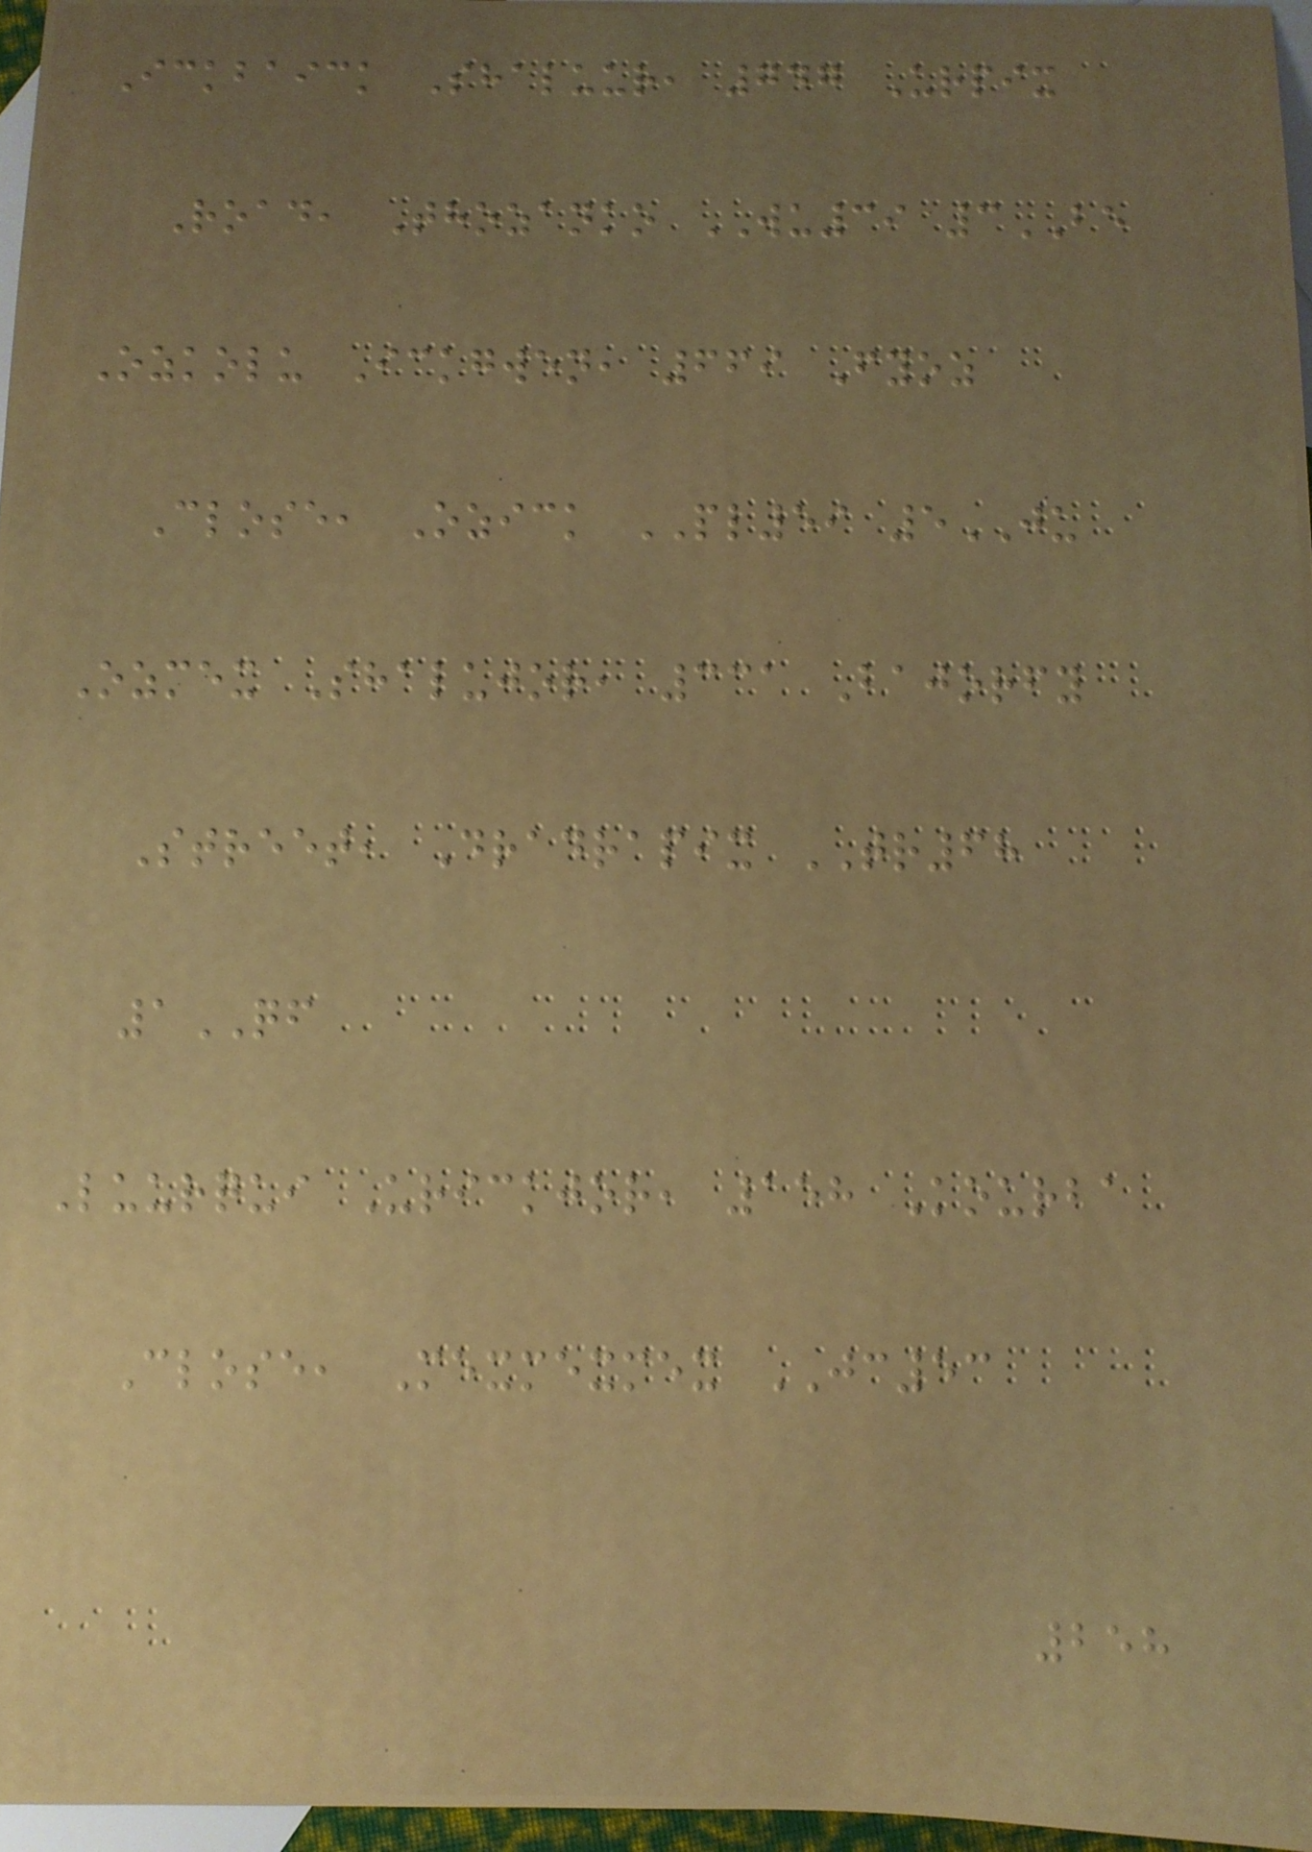Ickbaick Shaluur, 747 Urpix
Road, Thozanko WU39 3BE
Ozkolu Ickgwen, 669 Fyoz
Close, Ozick PL59 5JU
Ozmex Shalujor, 331 Bajorfy
Street, Dradrapix TR68
1QF
Luurqui Urickjor, 158 Kourba
Close, Mexmexmex JC53
258
